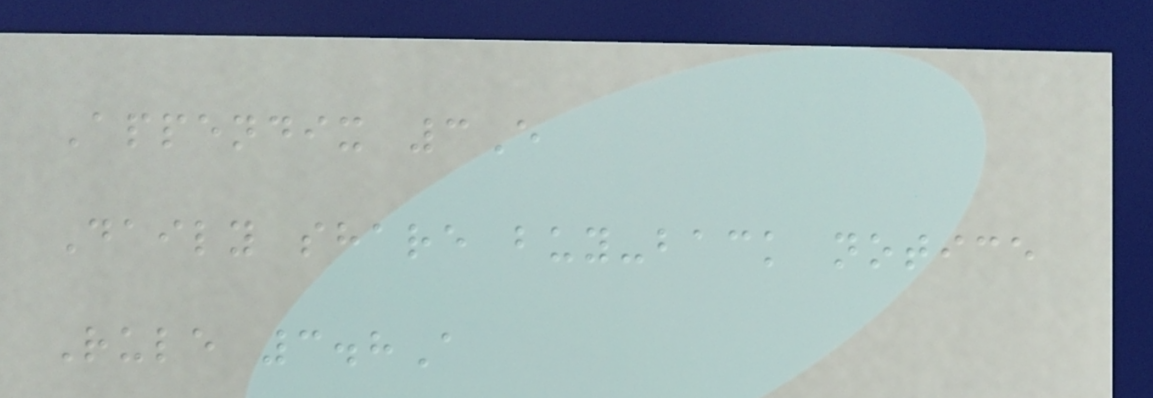Appendix 3E
Daily share buy-back notice
Rule 3.8A
